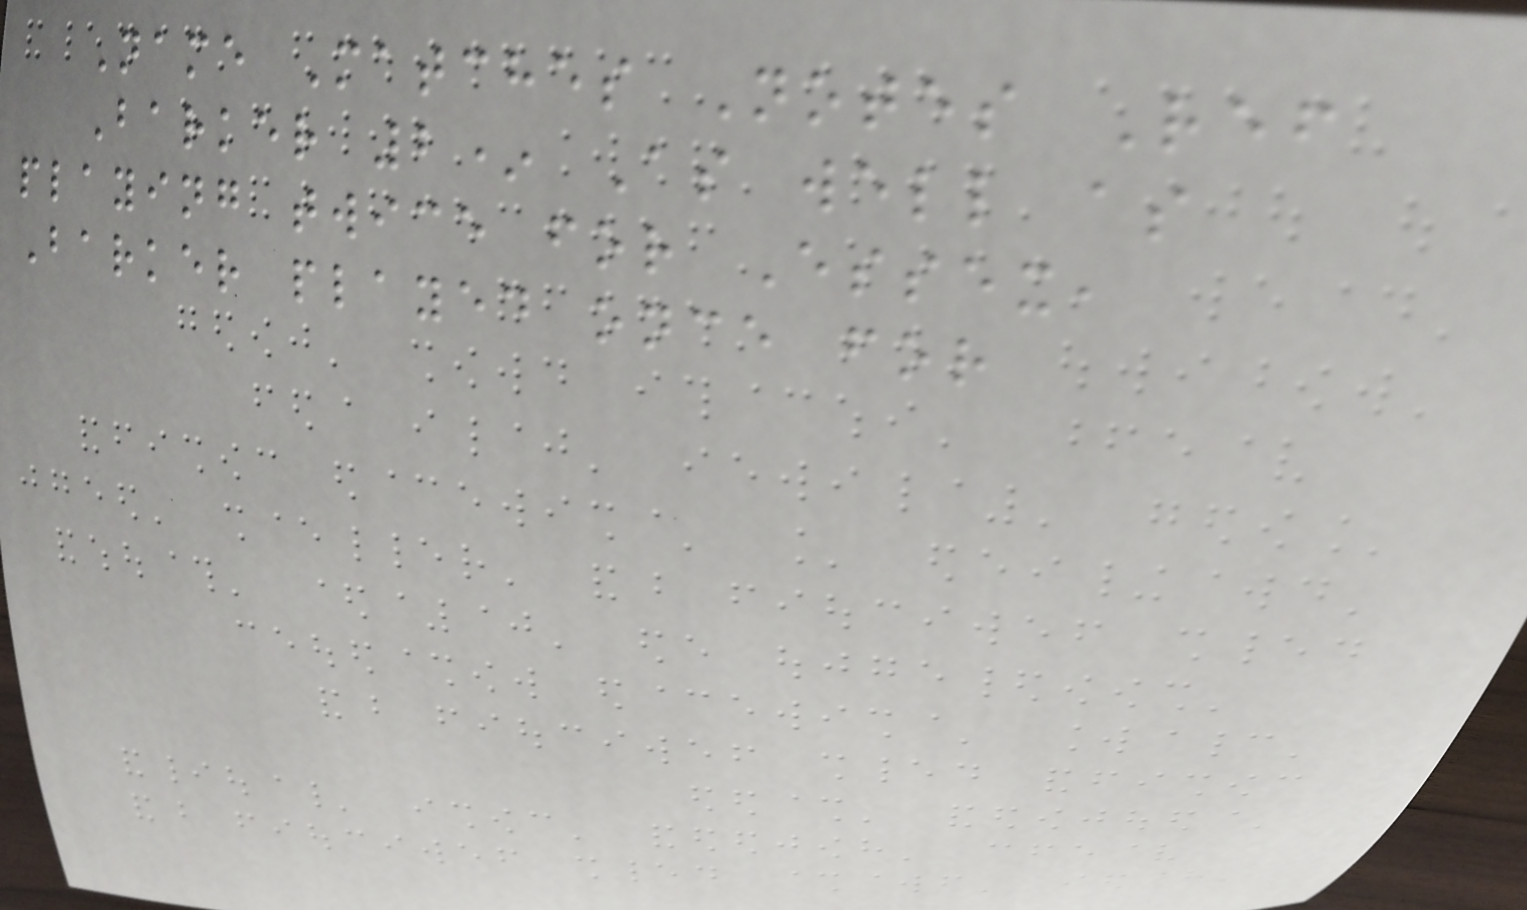Name Matches Notes Ref
Barker 2* As well as
playing twice for Essex,
Barker played once for
